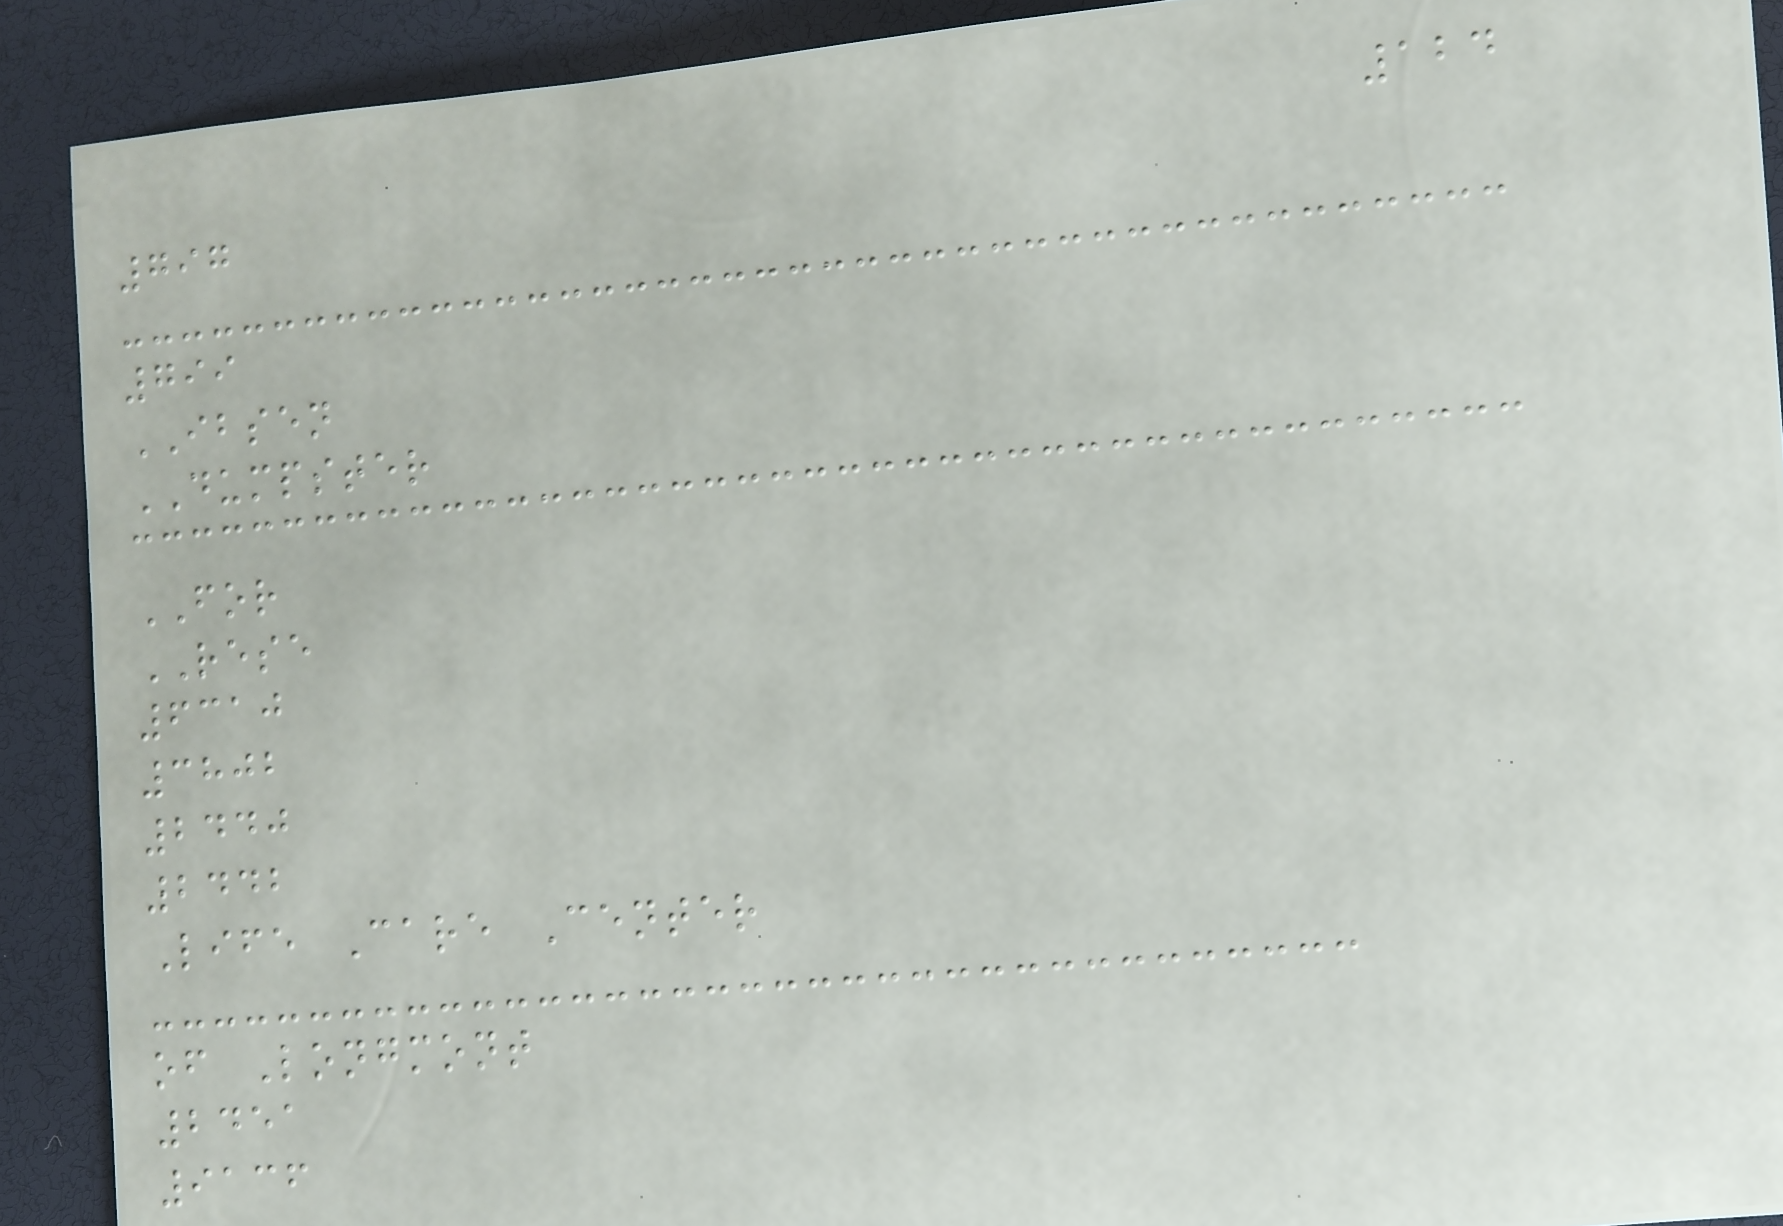124
797
799
IBSEN
DUMPSTER
FOR
RESE
6310
3802
2440
2442
Life Care Center
of Longmont
2451
9136
